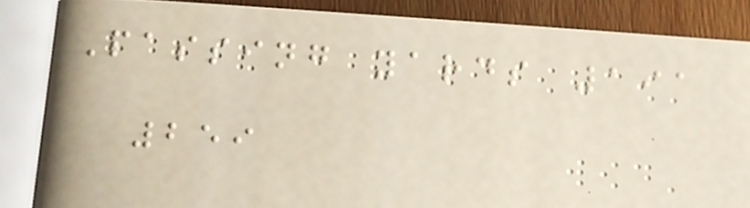Passing yards 191
259
